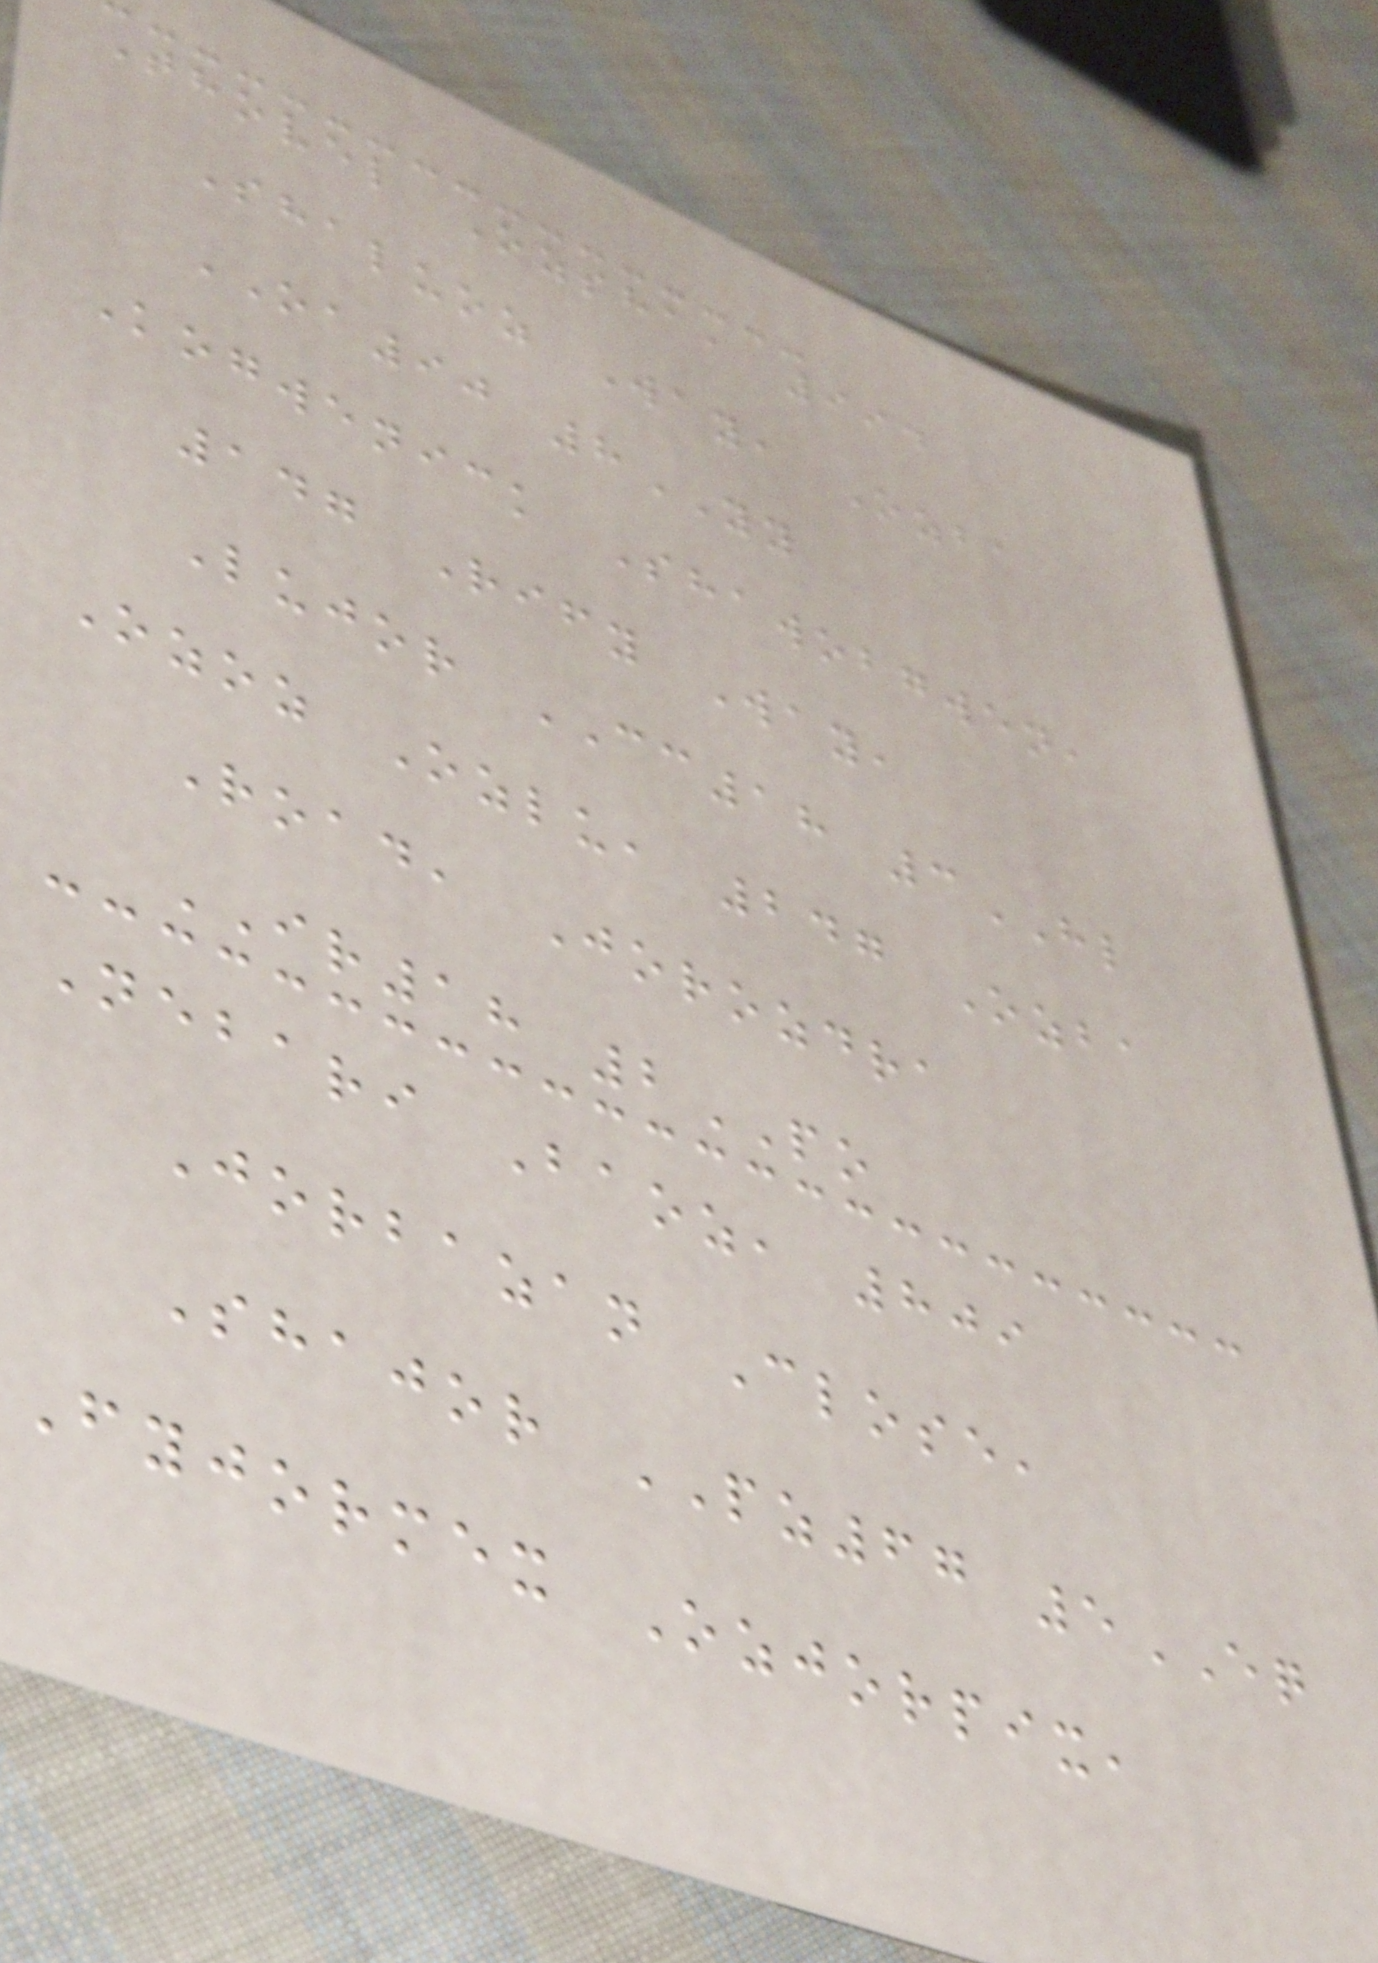Thovel Ozsha, 994
Shaluoz Way, Ozba
OA90 8YY
Kogwenick Shawobgwen,
147 Rify Way,
Lujor CC18 3HL
Ozoz Ozlu, 247 Ozba
Road, Jorozdra
IR18 2PO
Nebari Baoz, 809
Jorbazan Close,
Shajor PZ67 5EQ
Fyjormex Ozjorpix,
